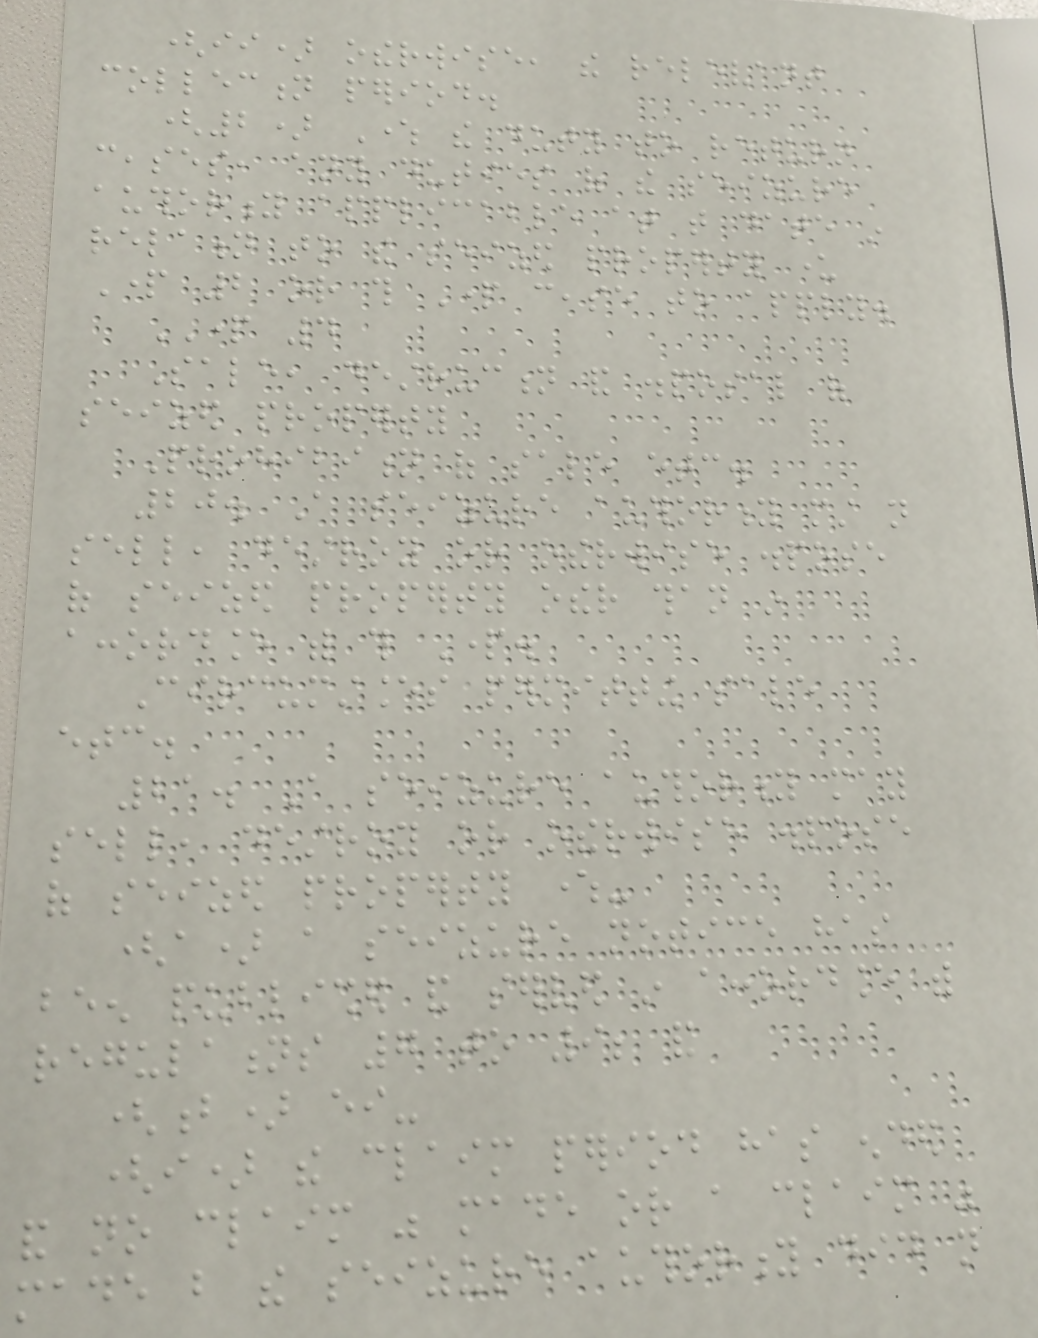(ii) otherwise, the relevant
collection period.
(2) Where the duty to return
ceases, any duties of the seizure
authority applicable at that date in
relation to the seized property under
Part 2 or this Part cease to apply.
PART 4
Sale, destruction and disposal of
seized property
Prohibition of sale etc.
20. A seizure authority must not
sell, destroy or otherwise dispose
of seized property other than in
accordance with this Part.
Circumstances permitting sale
etc.
21. A seizure authority may
sell, destroy or otherwise dispose
of seized property where-
(a) a seizure notice has
been published and served in accordance with
regulations 7 to 9; and
(b) either-
(i) the claim period has ended
and no claim was made or a claim was
made but the seizure authority did not
